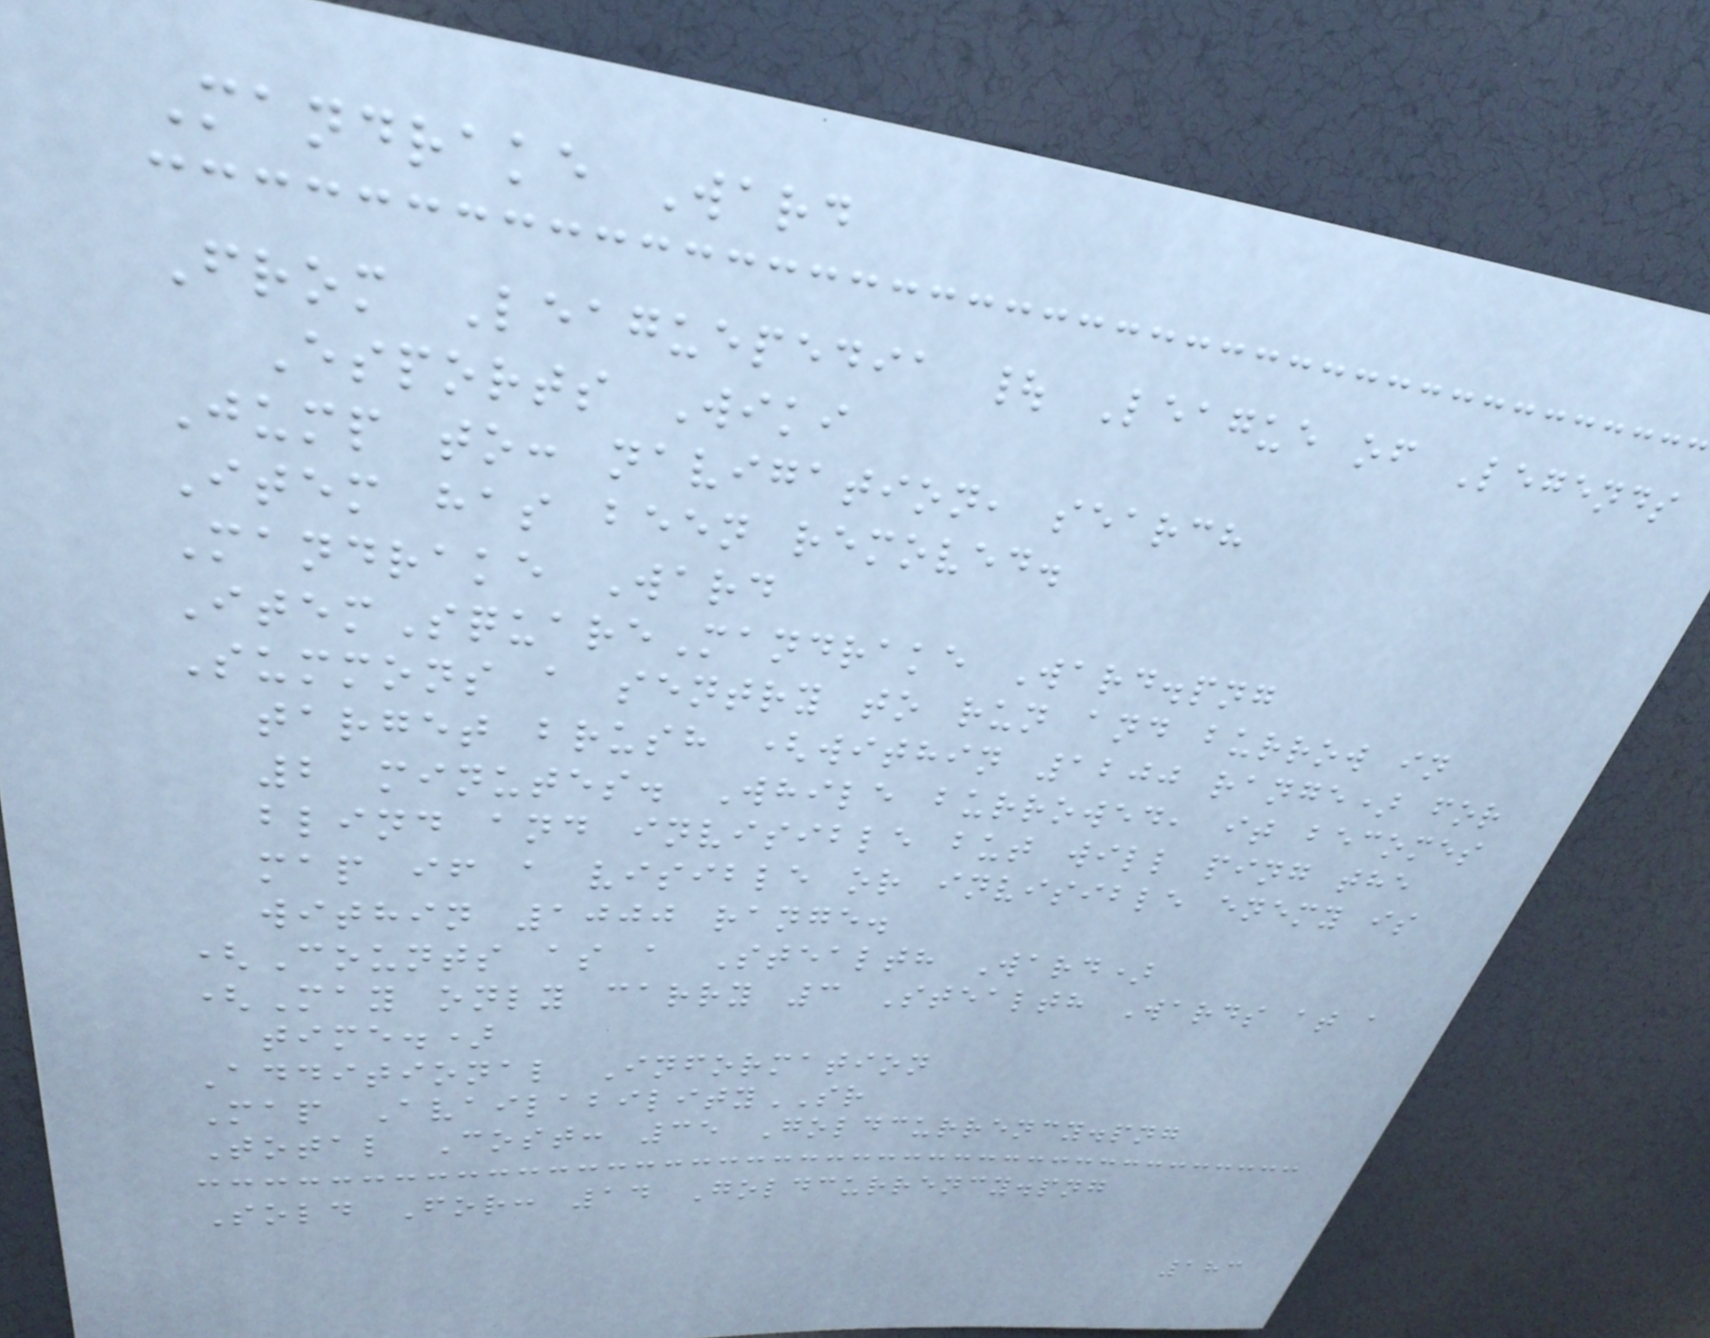Mandrake Ward
From Leaguepedia | League of Legends
Esports Wiki
Jump to: navigation, search
Item has been removed.
Mandrake Ward
ItemSquareMandrake Ward.png
Summons a sentry to run and burrow in
target brush (within 1200 range) for
2 minutes. While burrowed, it becomes
blind and invisible but will ping the
map if a visible or invisible enemy is
within 1000 range.
(Counts as a Stealth Ward)
(May only carry 3 Stealth Wards at a
time.)
Additional Information
Map AvailabilitySR
Total Cost: 35 Goldcurrency.png
Sold For: 14 Goldcurrency.png
183
